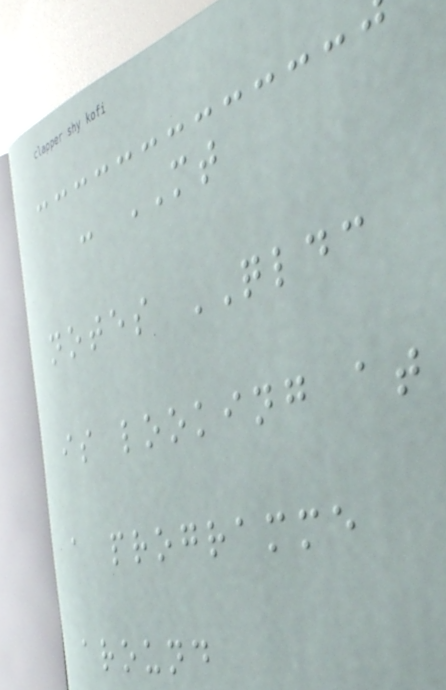- MT
notes QLDC
is looking at
a programme
around
